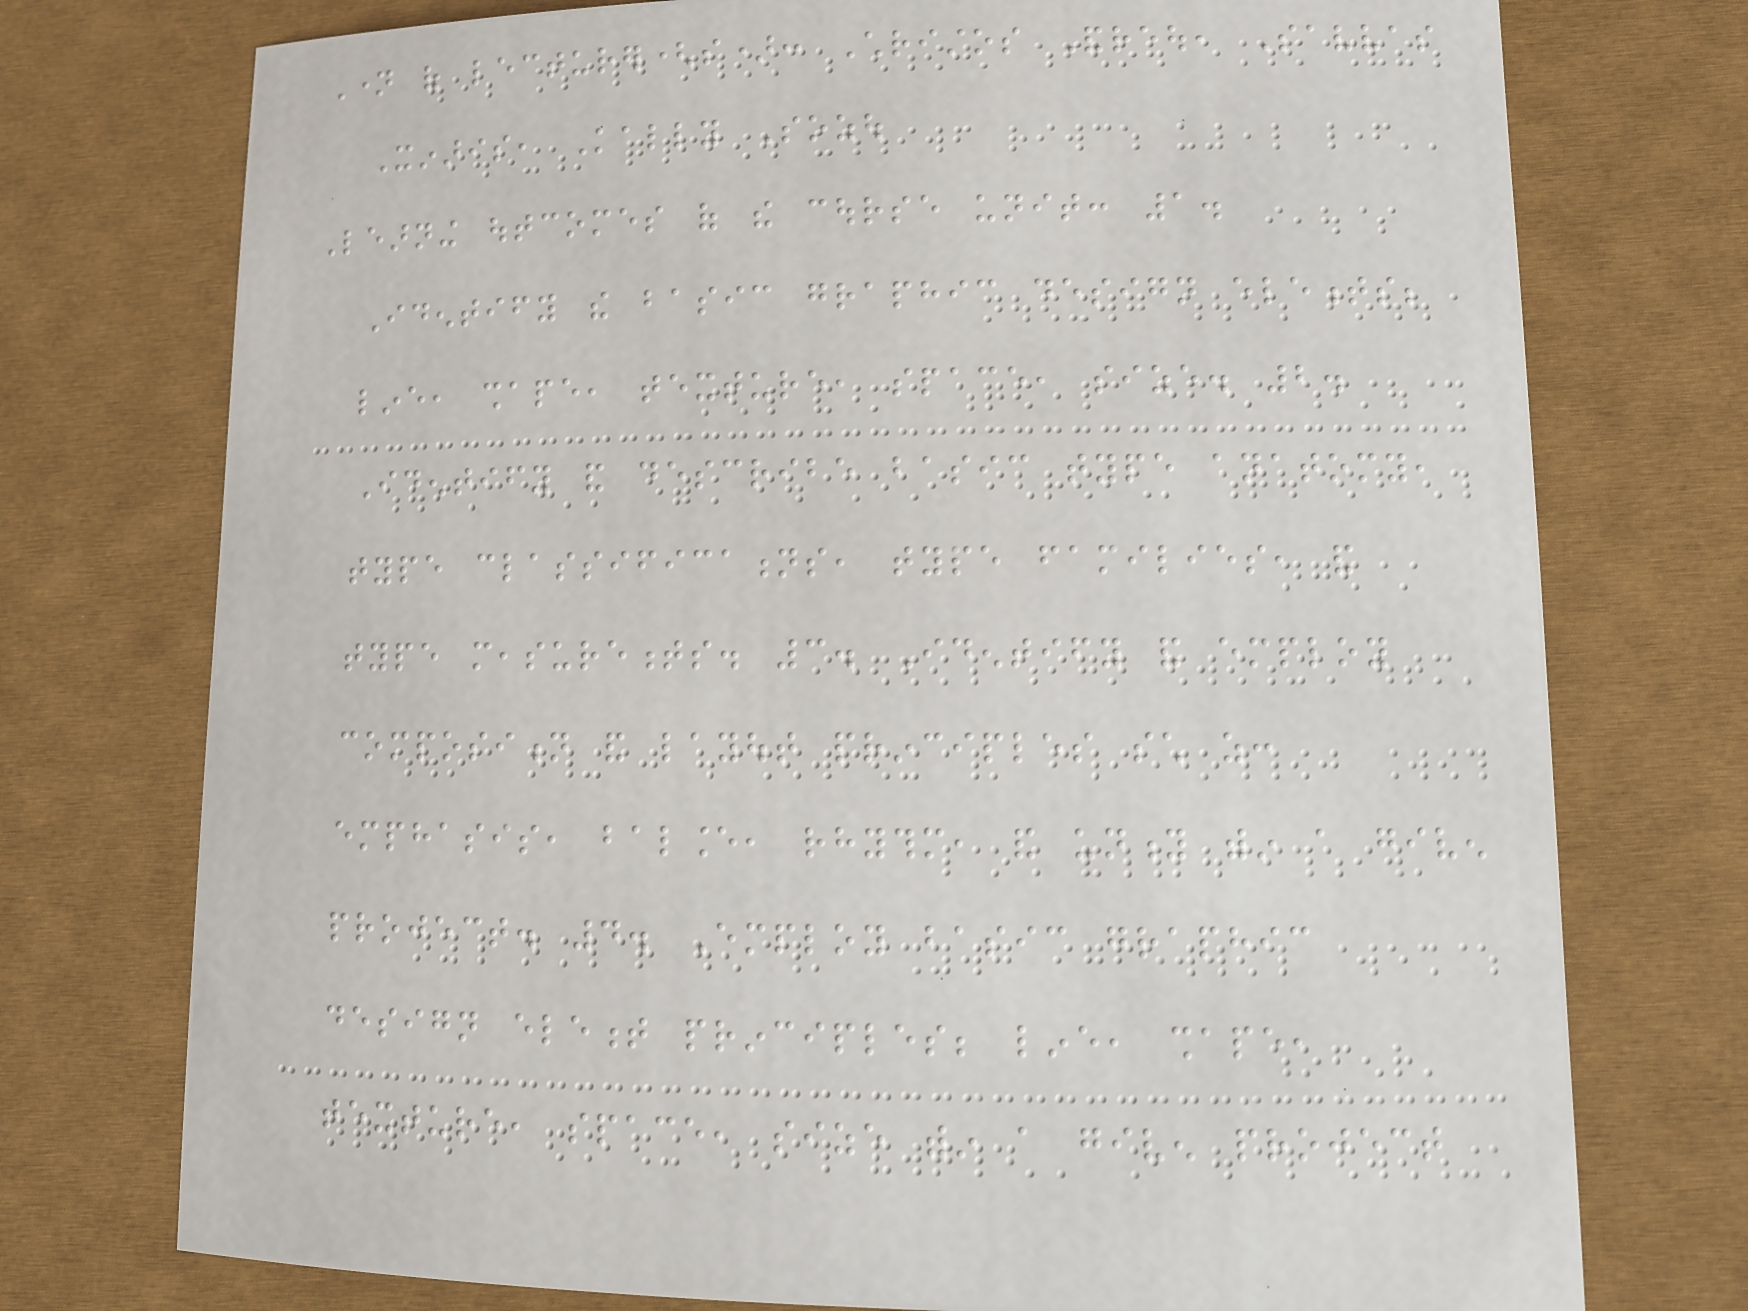Name of lecturer(s): Christos Andreou, Savvas
Xinaris, Kally Sozou
Learning outcomes of the course unit: 1.
Identify the basic graphic design elements;
line, shape, texture, space, size. 2.
Identify and describe basic type anatomy,
type classifications, type families, and
type measurements. 3. Identify and employ
composition and layout principles such as:
emphasis, balance, rhythm, and unity within a given
project. 4. Employ basic graphic
design element principles; line, shape,
texture, space, size within a given project
